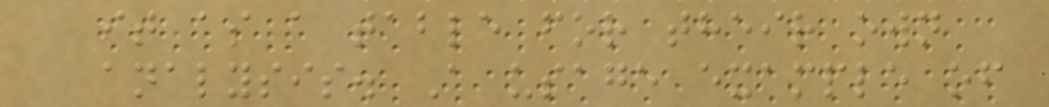it as a table for their own
analysis. A usage example of
